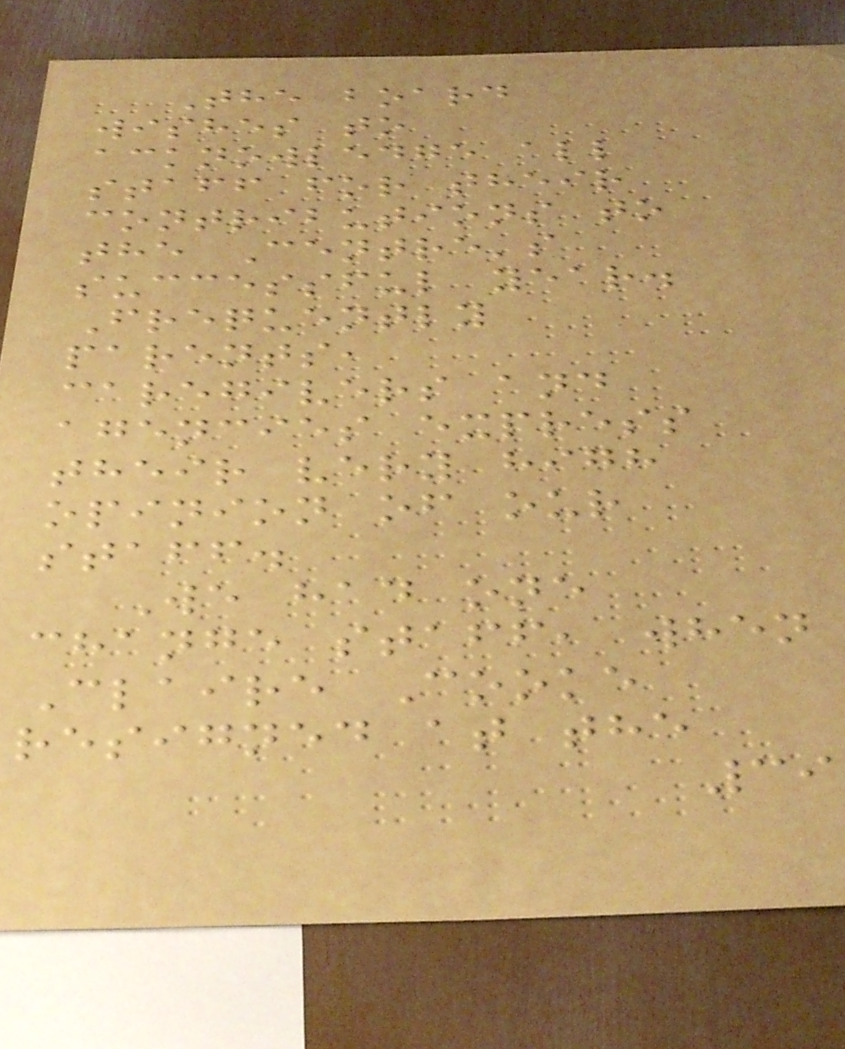The board
wishes to
acknowledge all
staff for their
contributions to
the Centre's
successful year.
Frequently
parents,
caregivers and
agencies express
their very high
opinion of our
staff.
We had one
change staff, when
Claire Cooke
resigned at the
39
